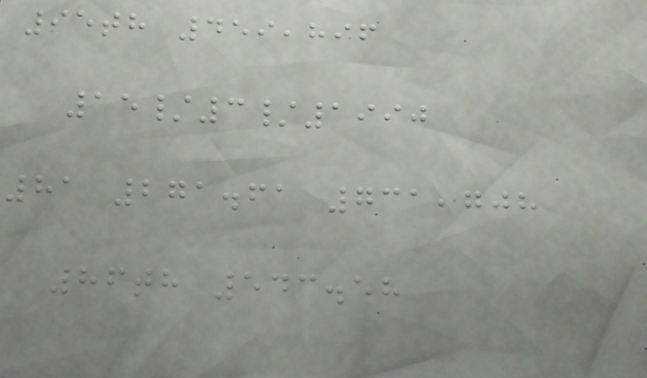95th 459,896
15/3/1990
81 271.61 731,708
86th 543.58
